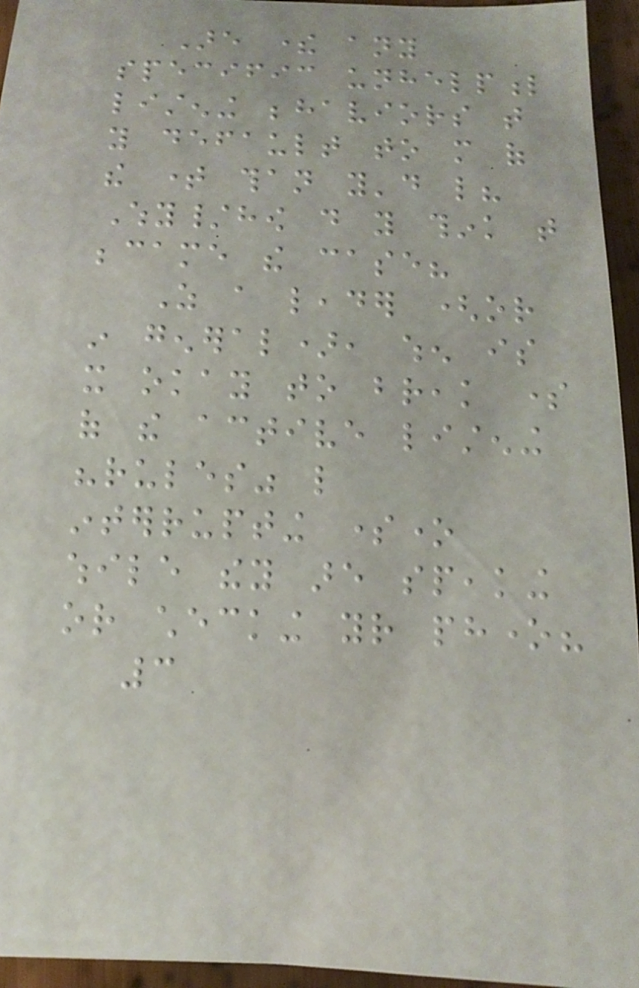Are there any
specific unhelpful
listening behaviors that
you default to more of
the time than you'd like?
Why/how do you think that
became the case?
As a leader (or
in general), when is
it okay to break some
of the active listening
"rules" like
interrupting someone
while they are speaking
or checking your phone?
3
